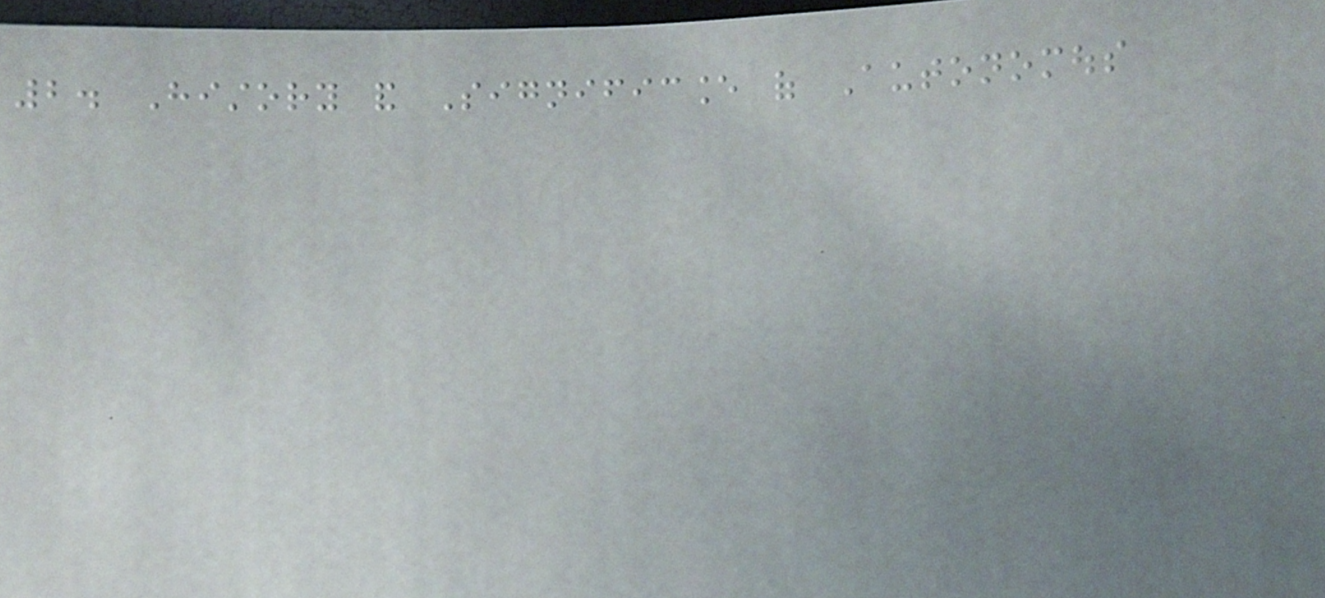2. History and Significance of Autonomous
